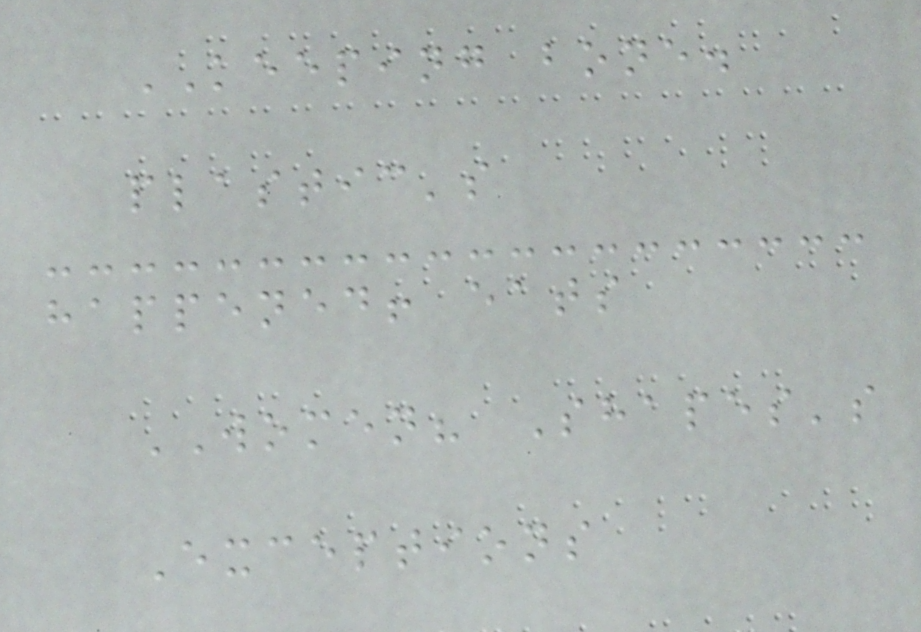KEEPING bone.
plastic's
happened! eats
WOMEN? Shapes's
Exceptions
